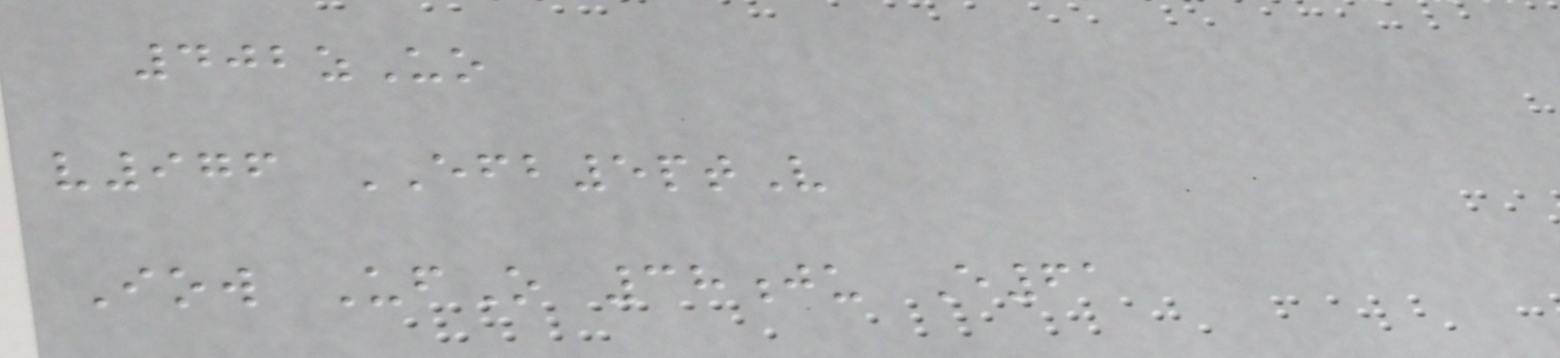402zUo
v976 EFB5ptV
Iow UfO 38ju E61
